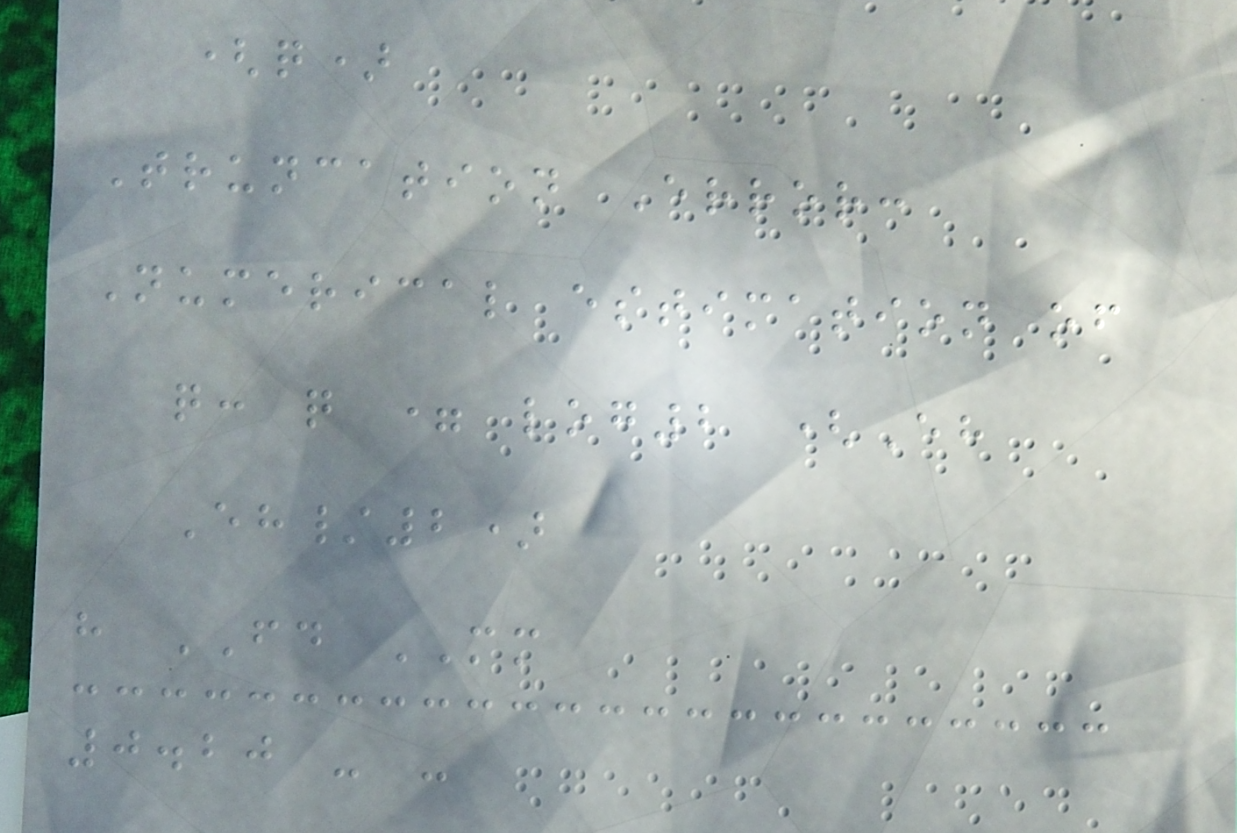(q)
Truncation Error:
Numerical estimation of
q: q = log2 (Eh
Eh/2)
h FD MM
0.20 - -
